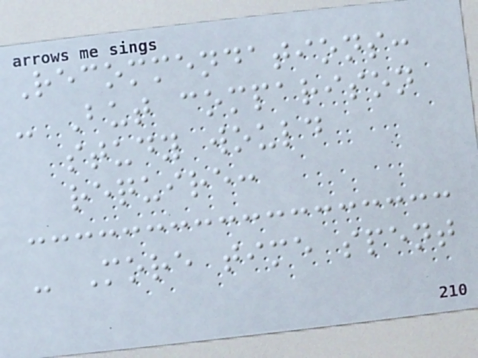Recommendations:
- But comparison
study would
require:
- More time spent
